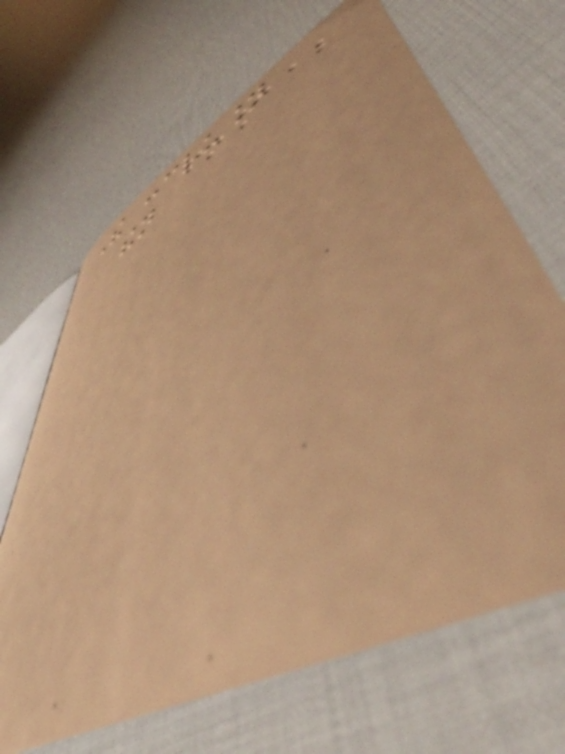The conclusion
then
